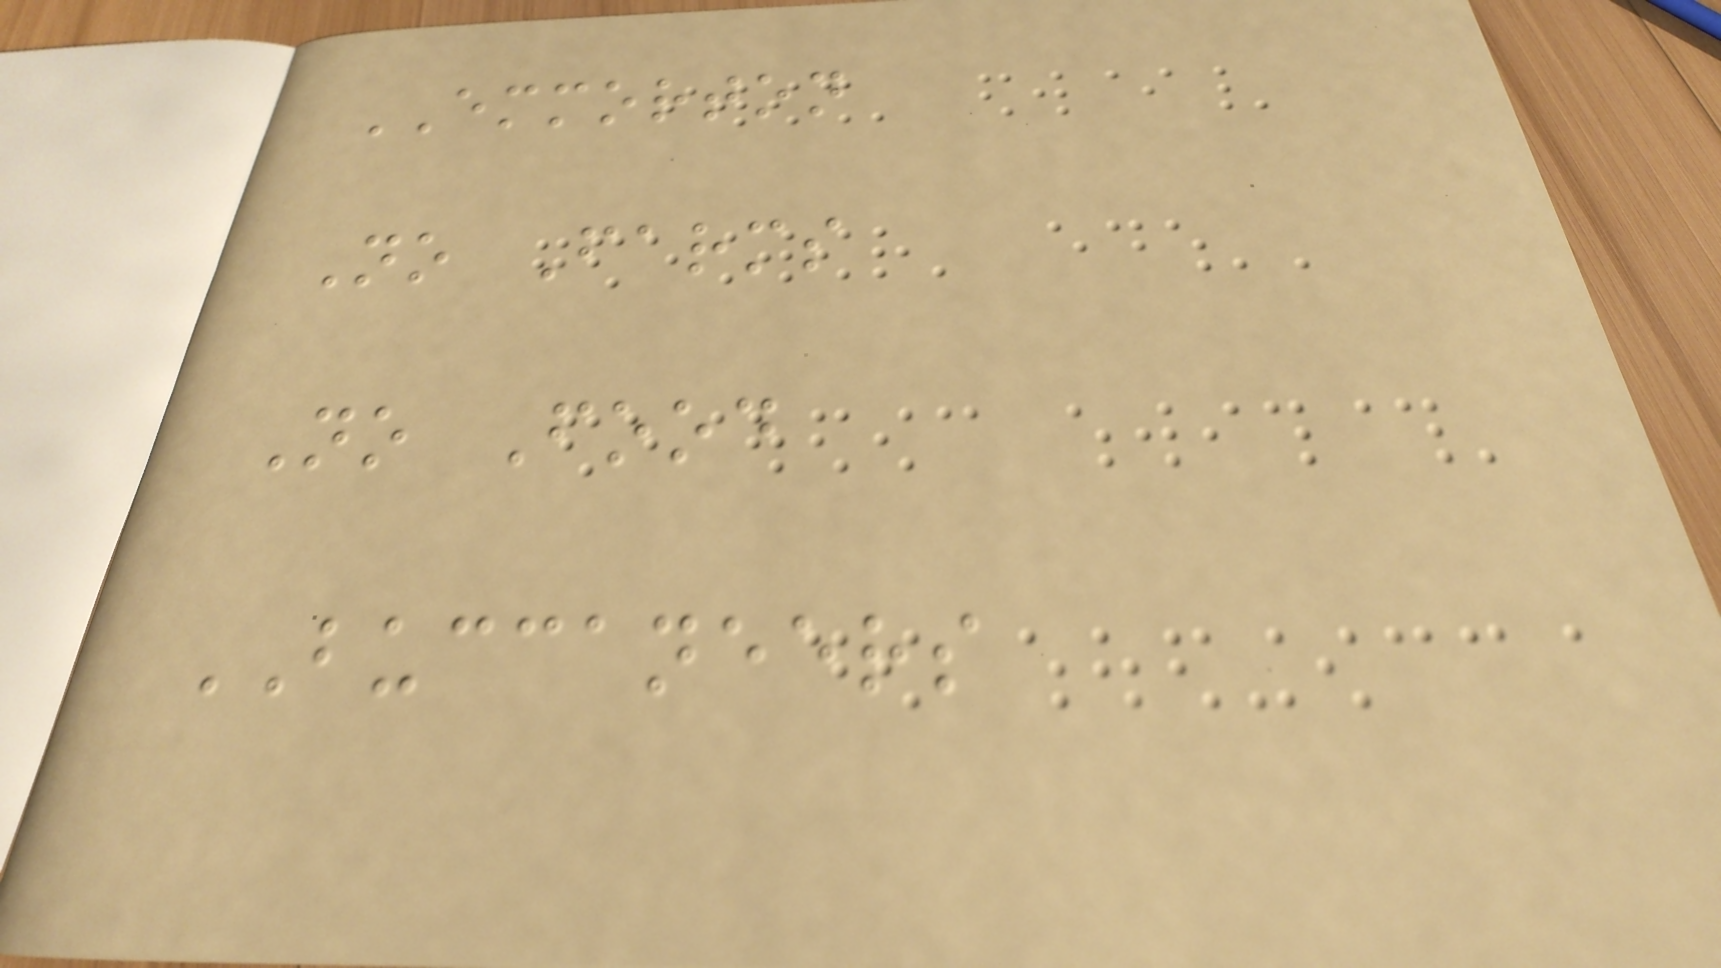EMMORTON
No Farms
No Food
BUCCANEERS
